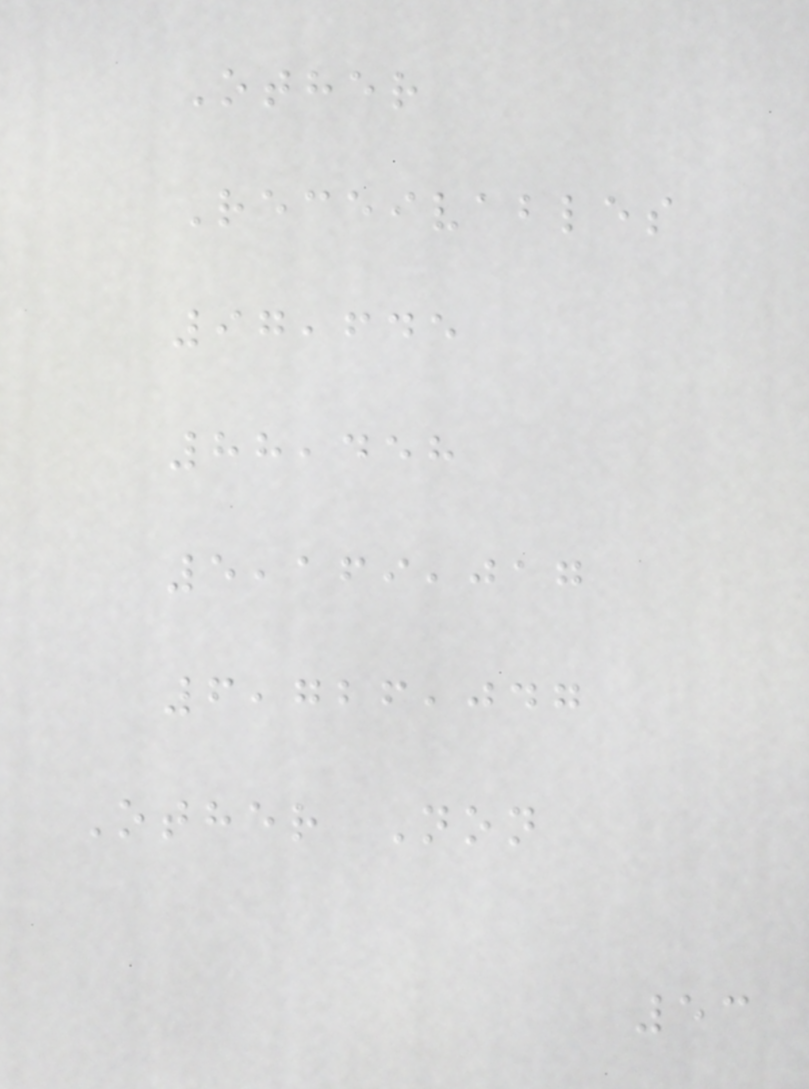Other
Receivables
97,645
88,458
5,169,017
6,726,047
Other Non
53
